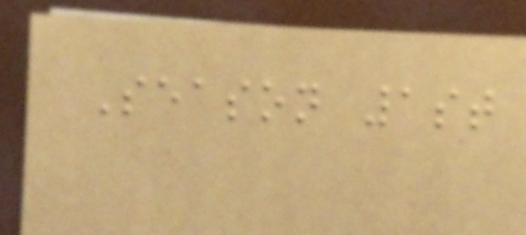Season 1st
